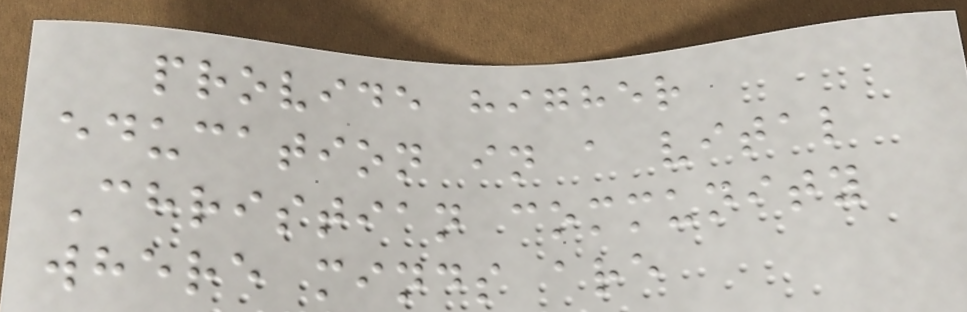provide higher
education in a vital
Christian community
where minds are
